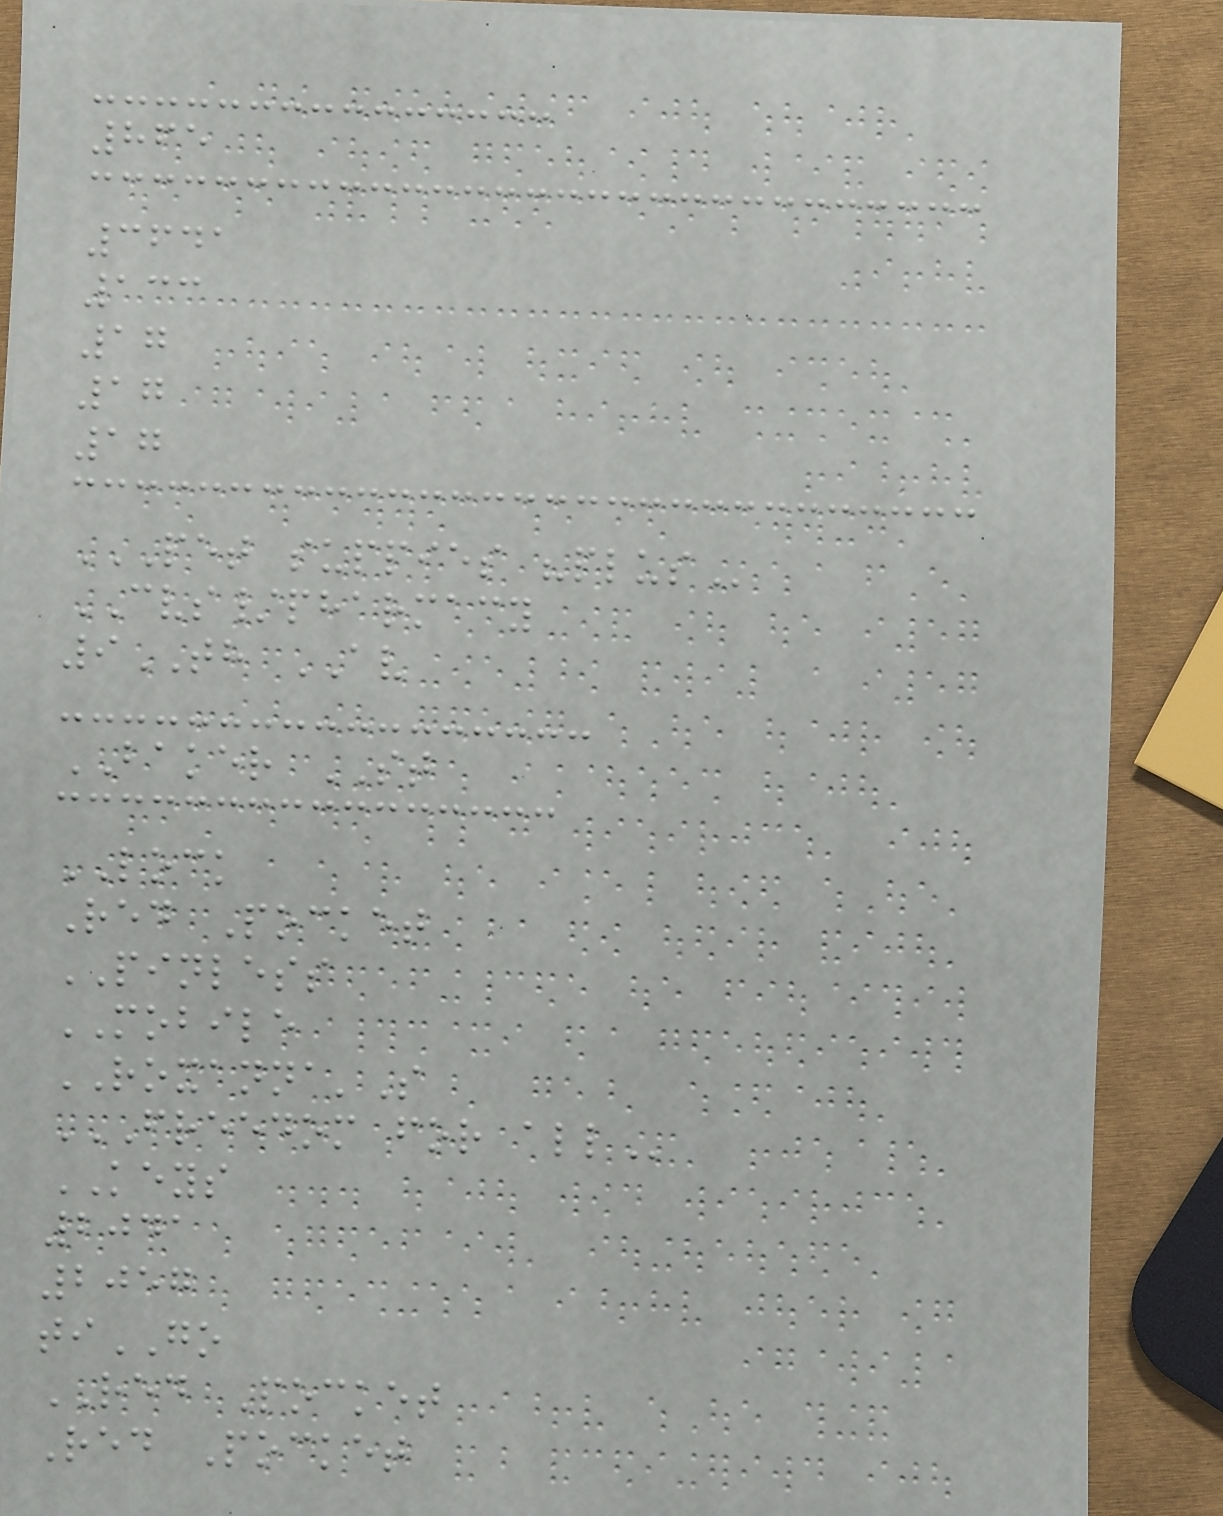865
3641
133
17
17
17
PET SUPPIES "PLUS
CVS/pharmacy
9TH AV
BAKER ST
LOCK
Red Pocket
PINLESS
MOBILE
ROXANNA'S
FREEDOM FOR ALL
KEYS
2041
2057
tiGO
RED Pocket
Red Pocket
